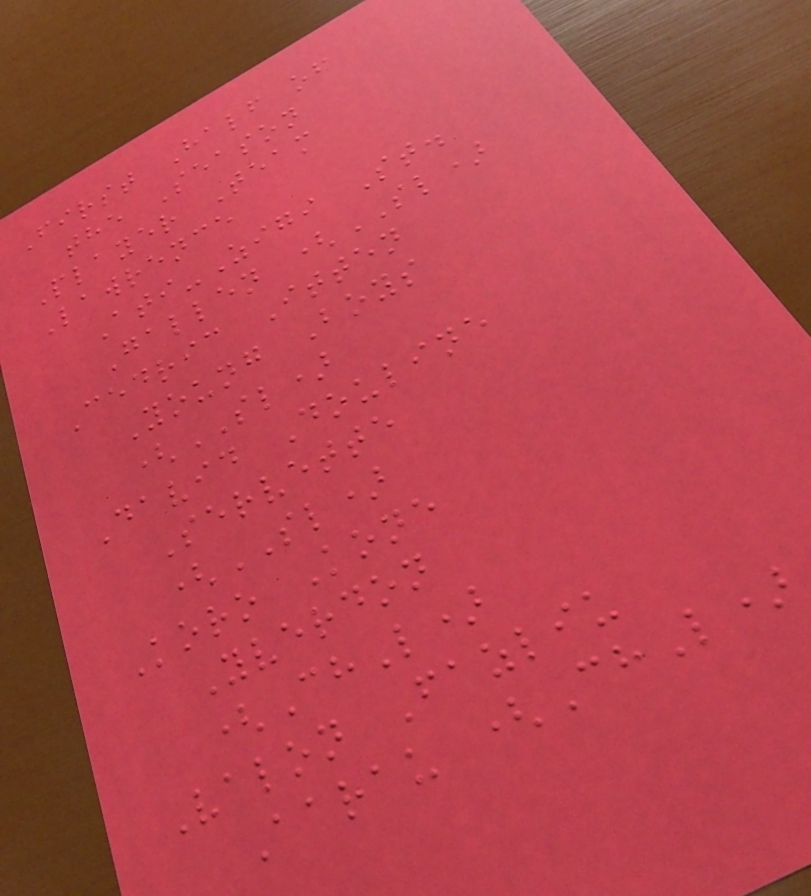First Half of
the Season
Player Team
Lawrence
Ati-Zigi St.
Gallen (SL)
Cedric Itten
Young Boys
(SL)
David Douline
Servette
(SL)
Koro Kone
Yverdon
(ChL)
Valon Fazliu
Aarau (ChL)
